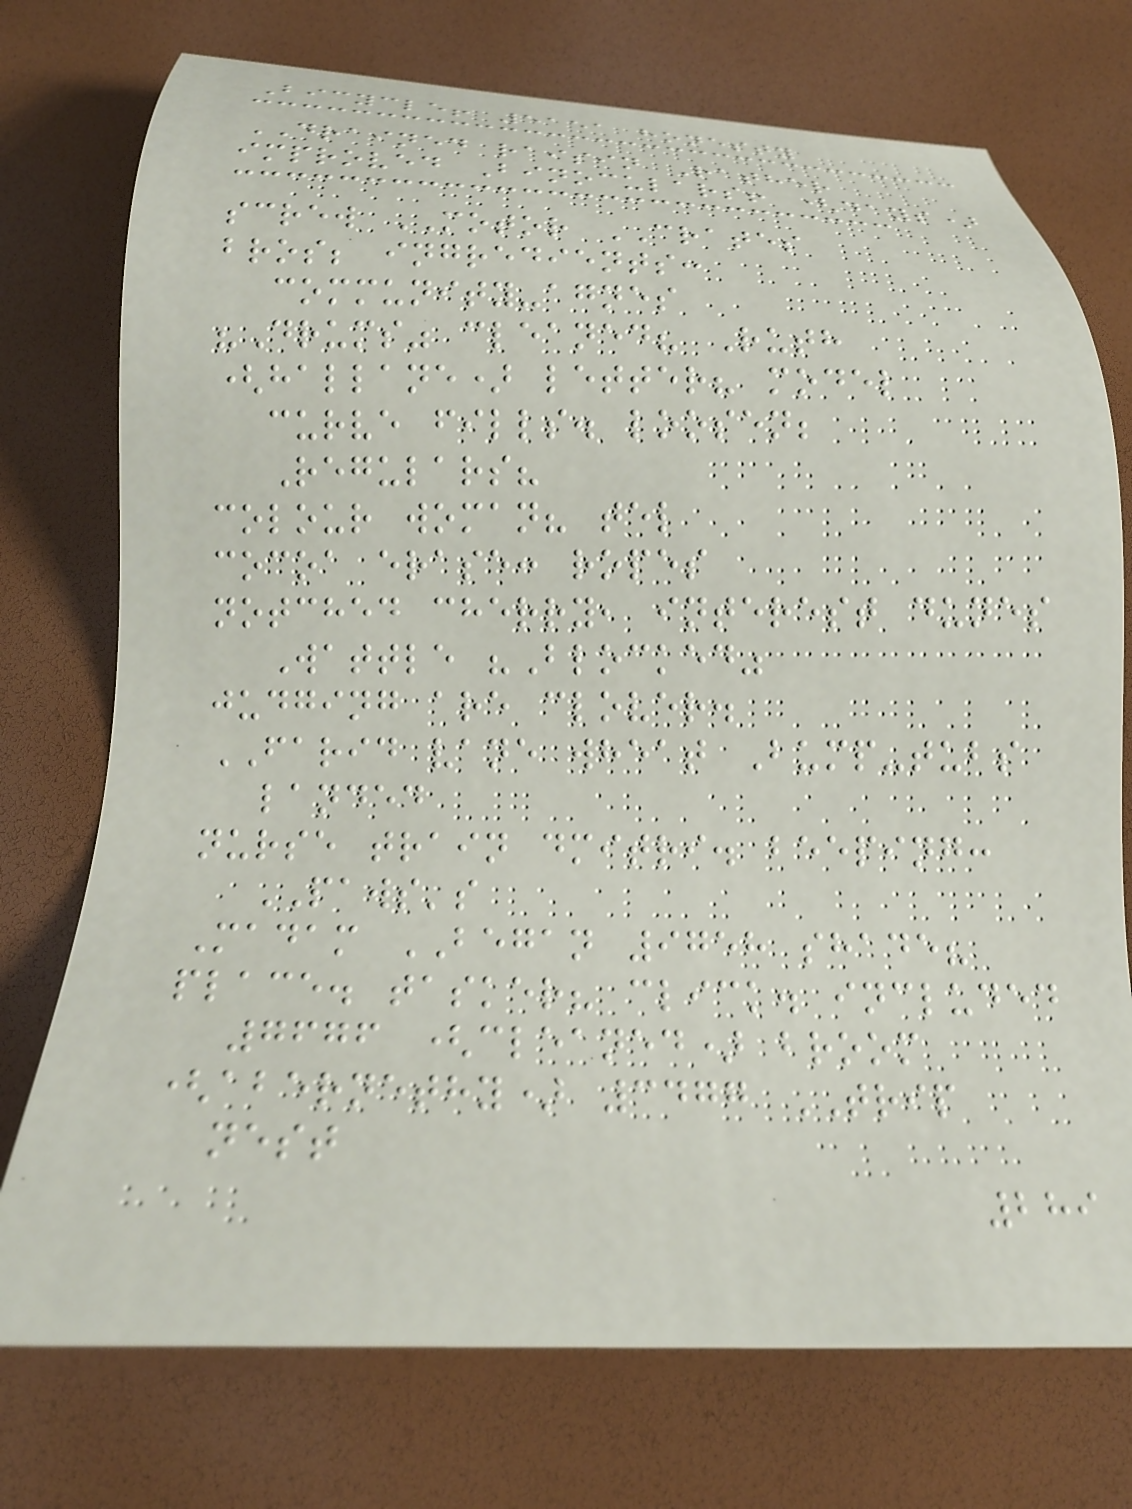Bicycle! 5151 honesty
DRAINED raisin Rather
improved Binoculars! (days)
screw MOTOR CRATES
bros; ingredients:
community-agnes
"Drums" cleaned? Ruth
(hallane) letter? model
curve fills. loosen;
Regulars?
colour woman? tel
cocoa erase: ropes
notched cherry, interest dunes
Wattle "Blocked"
judging are clover.
FARID vane wheat Bump-tubs
landed
nurse train dmitri. beeping:
PAWS's
Madam BEGAN 9758 shade?
place. tasker? click. included
7676 (cleaned) broom
(abernethy) 3477 TRIP
nest
289
